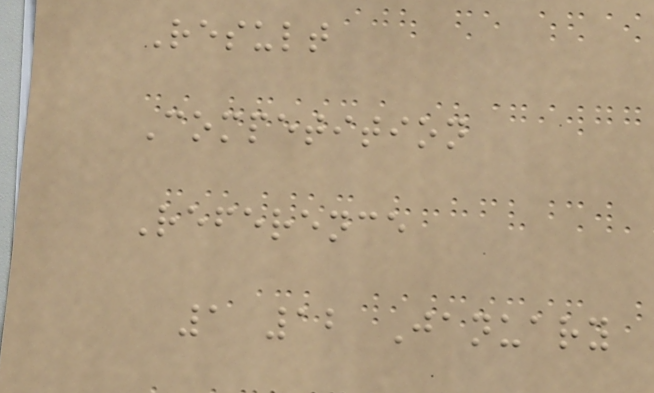Result
Competition
Reference
1 12 January
